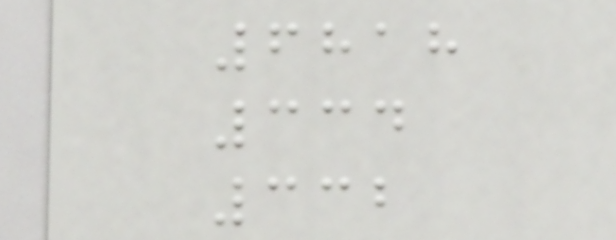6818
334
332
